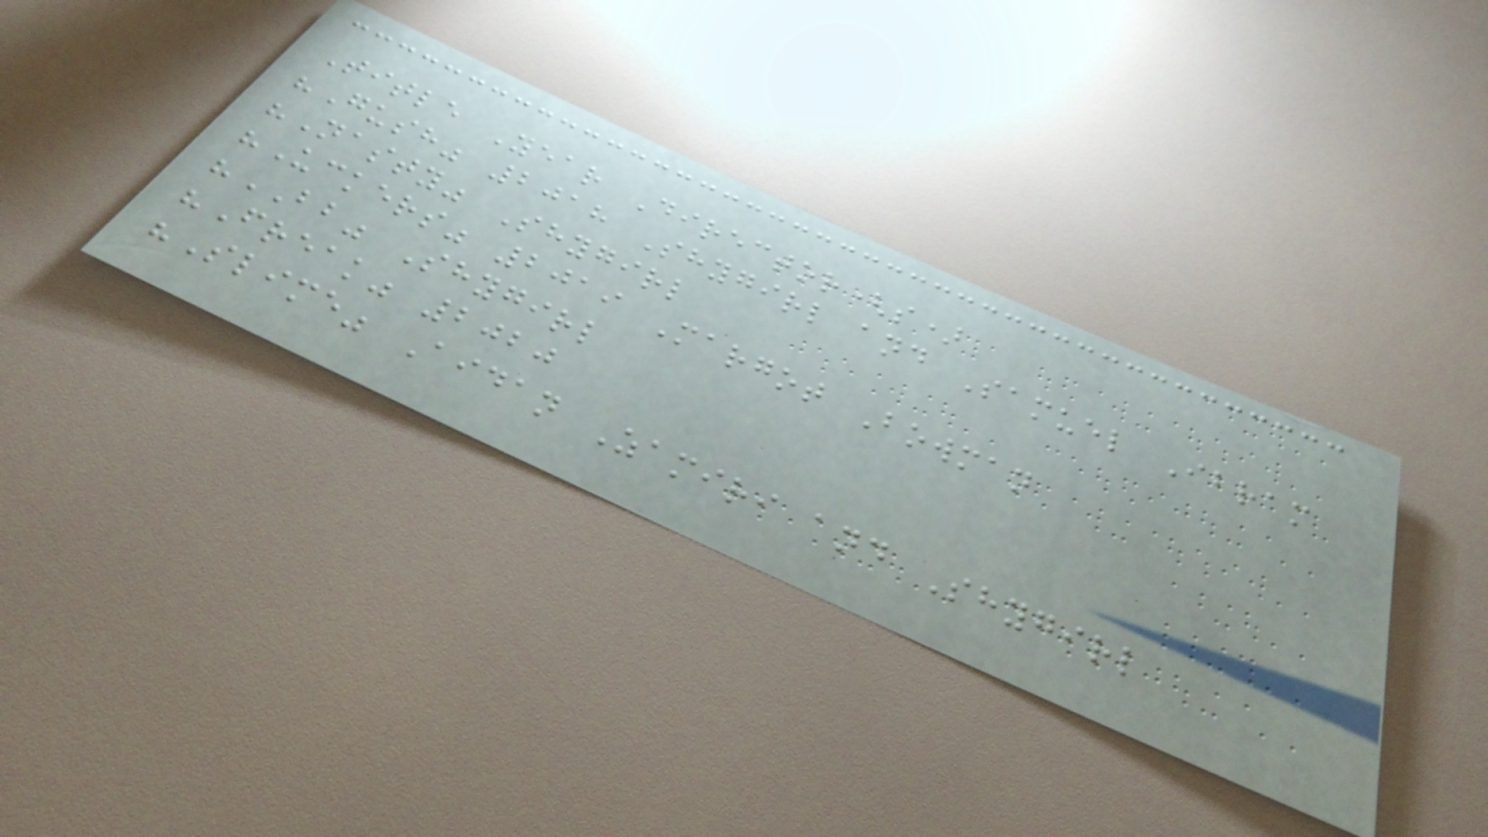Title Year Director(s)
"Gush" 2018 Shygirl and Samuel Ibram
"Nasty" Shygirl
"Uckers" 2019 Margot Bowman
"BB" Shygirl
"Freak" 2020
"Slime" Aidan Zamiri and Shygirl
